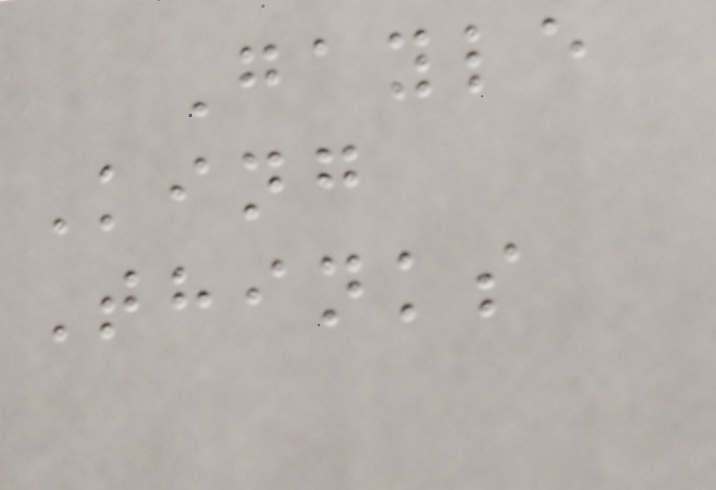Gayle
King
Thinks
